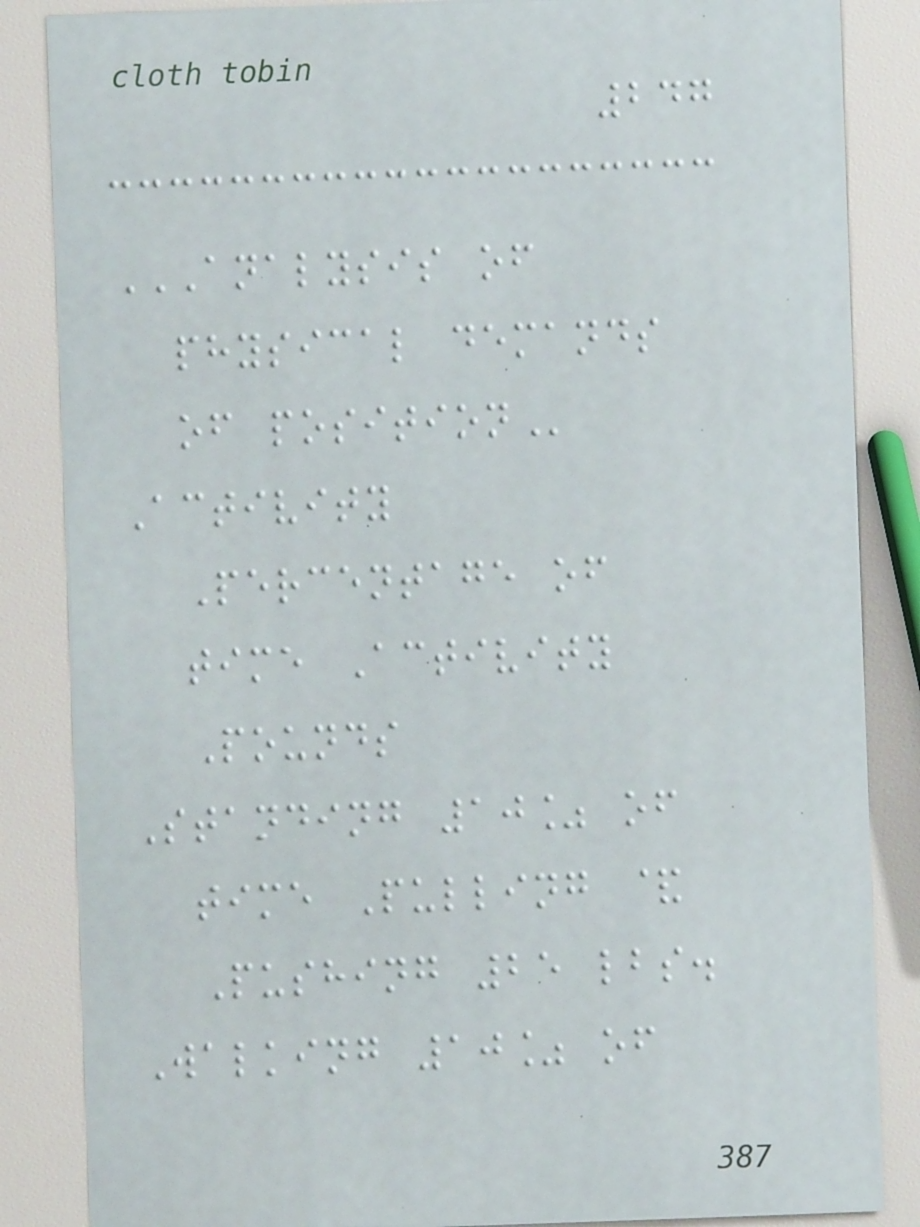247
ANALYSIS OF
PHYSICAL DEMANDS
OF POSITION
Activity
Percentage of
time Activity
Pounds
Standing 10% of
time Pulling &
Pushing 25 lbs.
Walking 10% of
